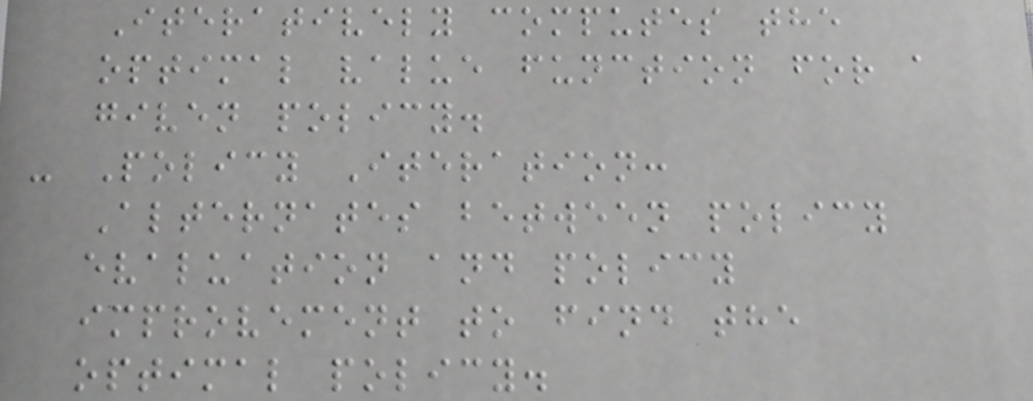Iteratively computes the
optimal value function for a
given policy.
- Policy Iteration:
Alternates between policy
evaluation and policy
improvement to find the
optimal policy.
